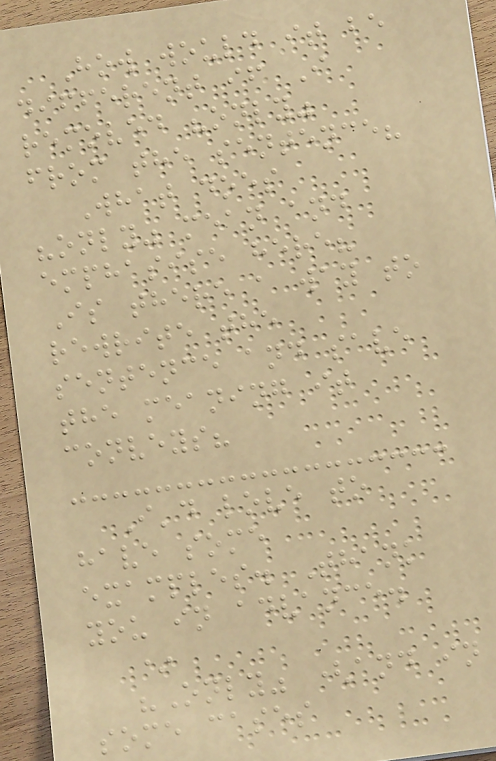How would it be
different if I
removed "only"
from the sentence?
What does
"only" mean and
emphasise here?
Is there a way to
rewrite the
sentence and save
the meaning it
conveys?
I'd love to
have some
examples. Thank
you in advance.
*
"Only" (and in
some cases
